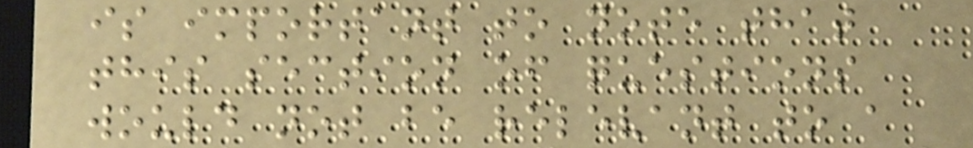is important to note that
this section of questions
would not be relevant to a
